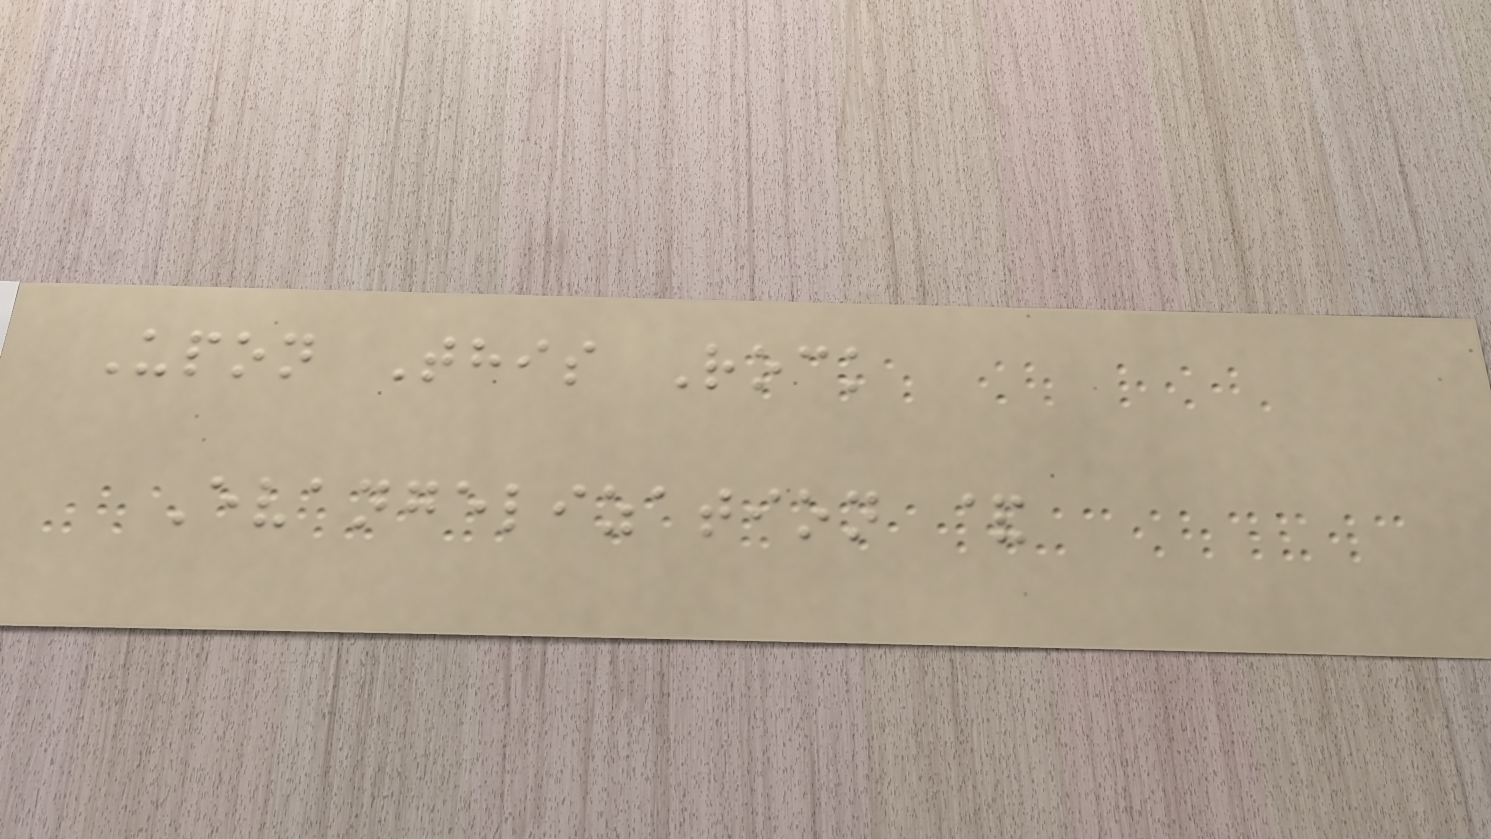Upon This Rock
Evangelization &
